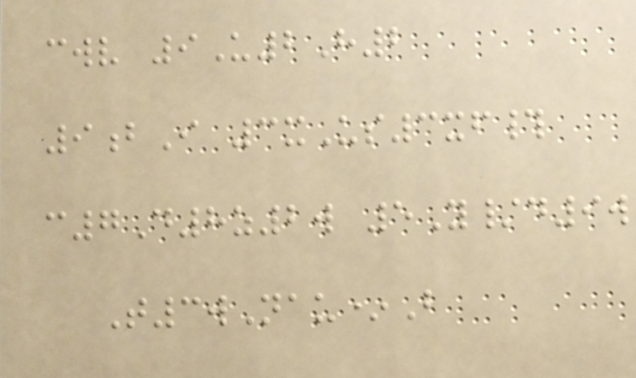cwv 9U2H2
9bI 3xUs3xf#
c7D8z2w 5Y/d9w
T3wNau*B
